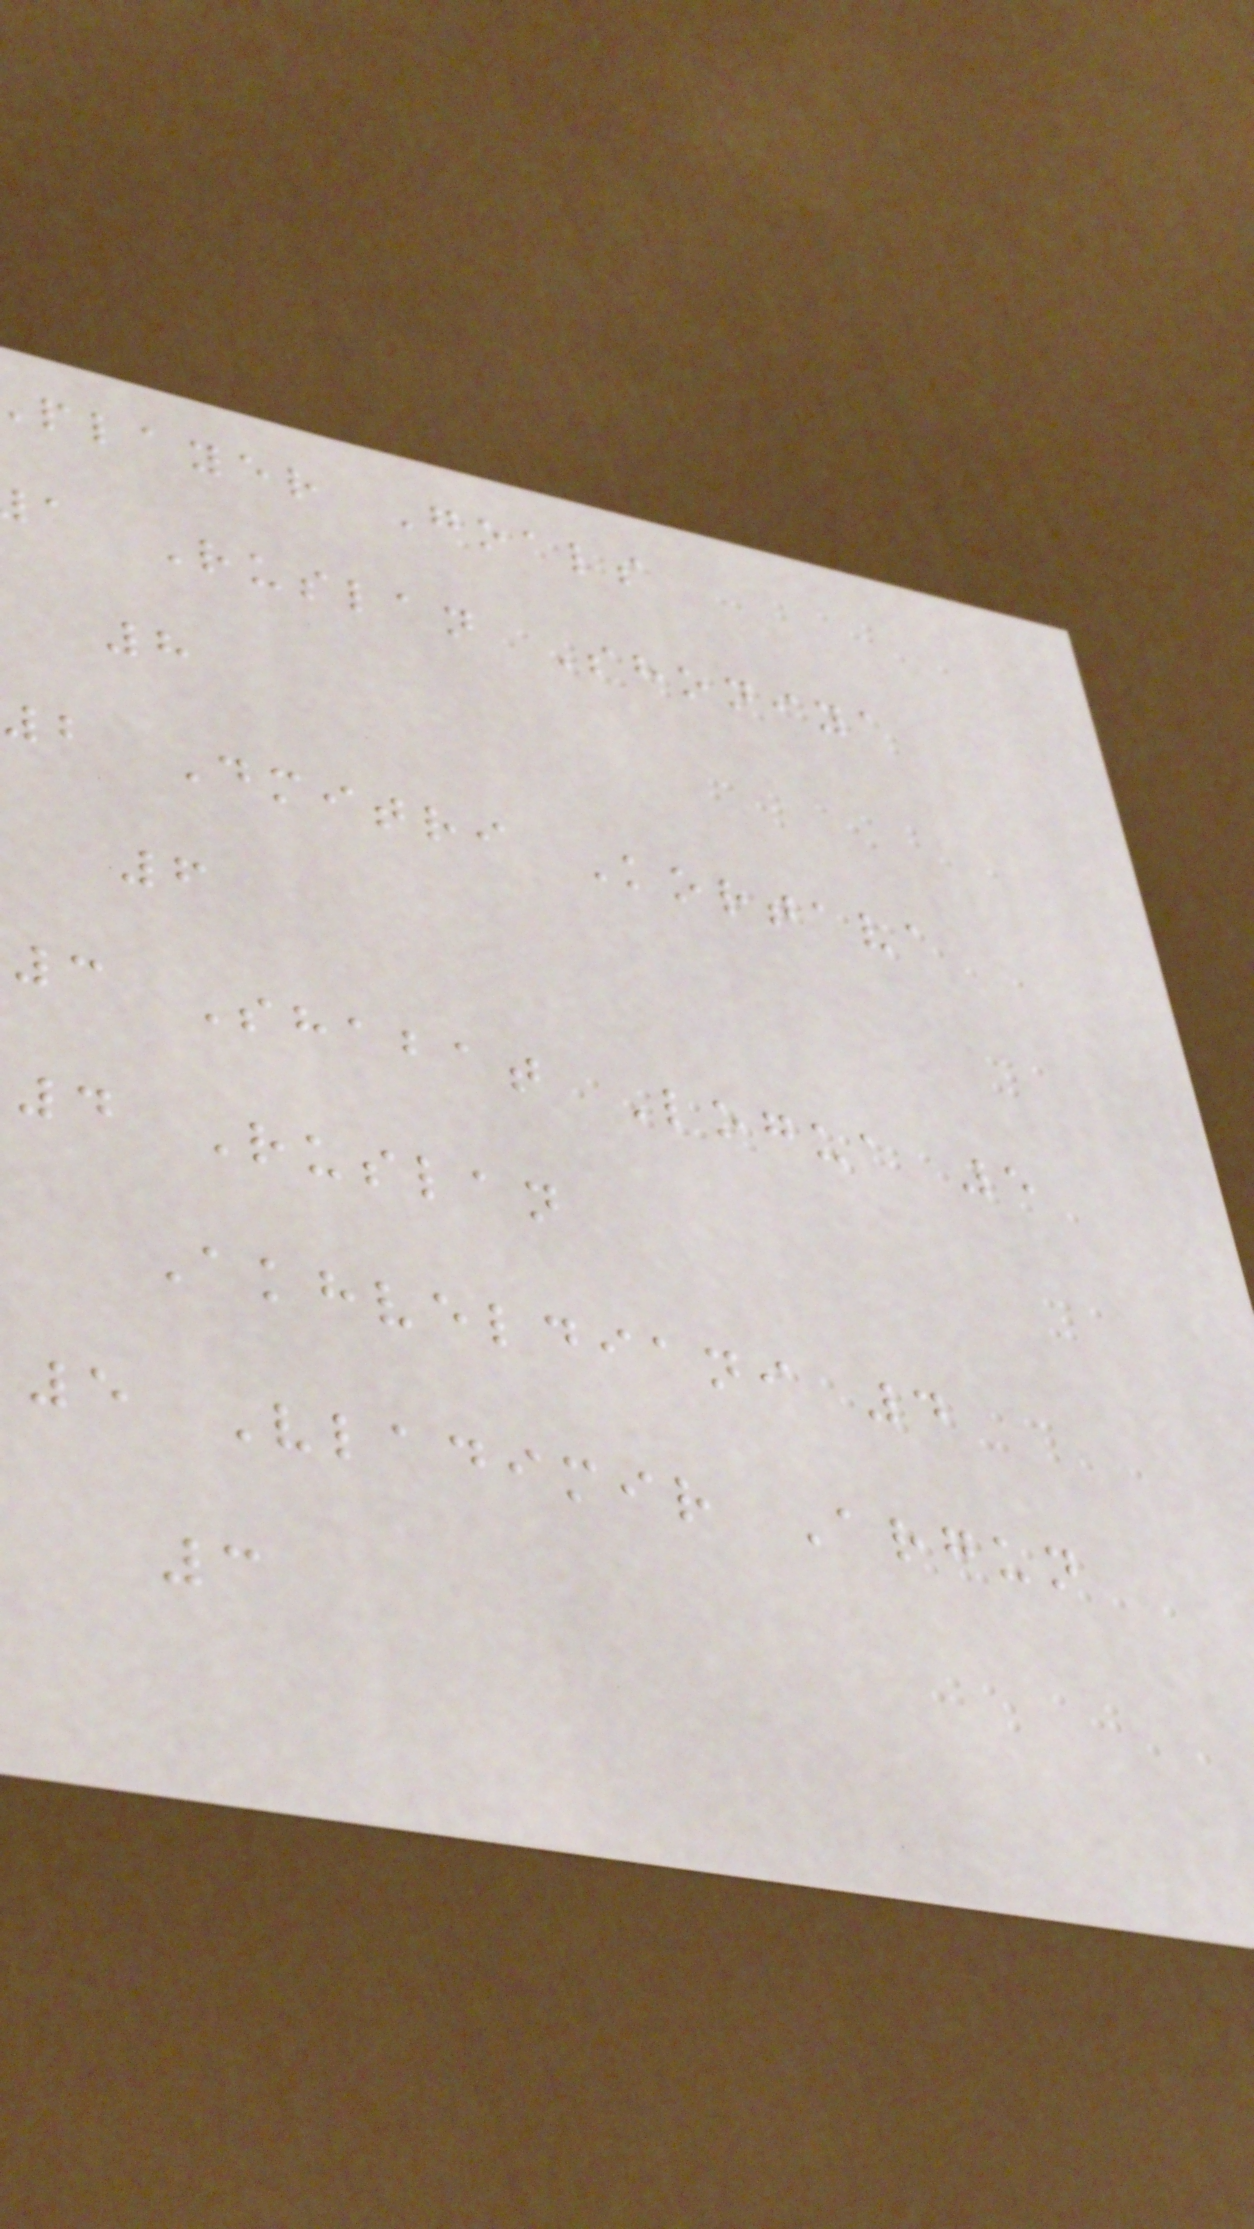player Goals
a Ruslan Shoniya
8
2 Dmitri Kortava
6
3 Shabat Logua 5
4 Ruslan
Akhveldiani 4
5 Vladimir Argun
3
